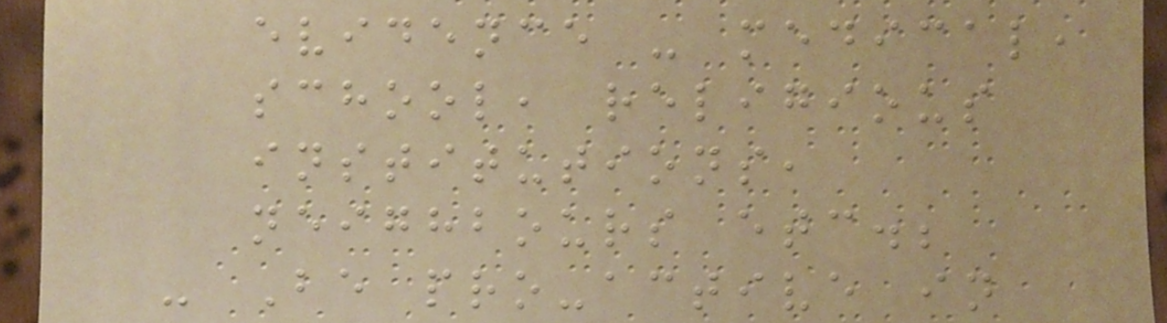evidence - medical,
school, religious
institutions,
neighbours etc.;
- Be pro-active in
